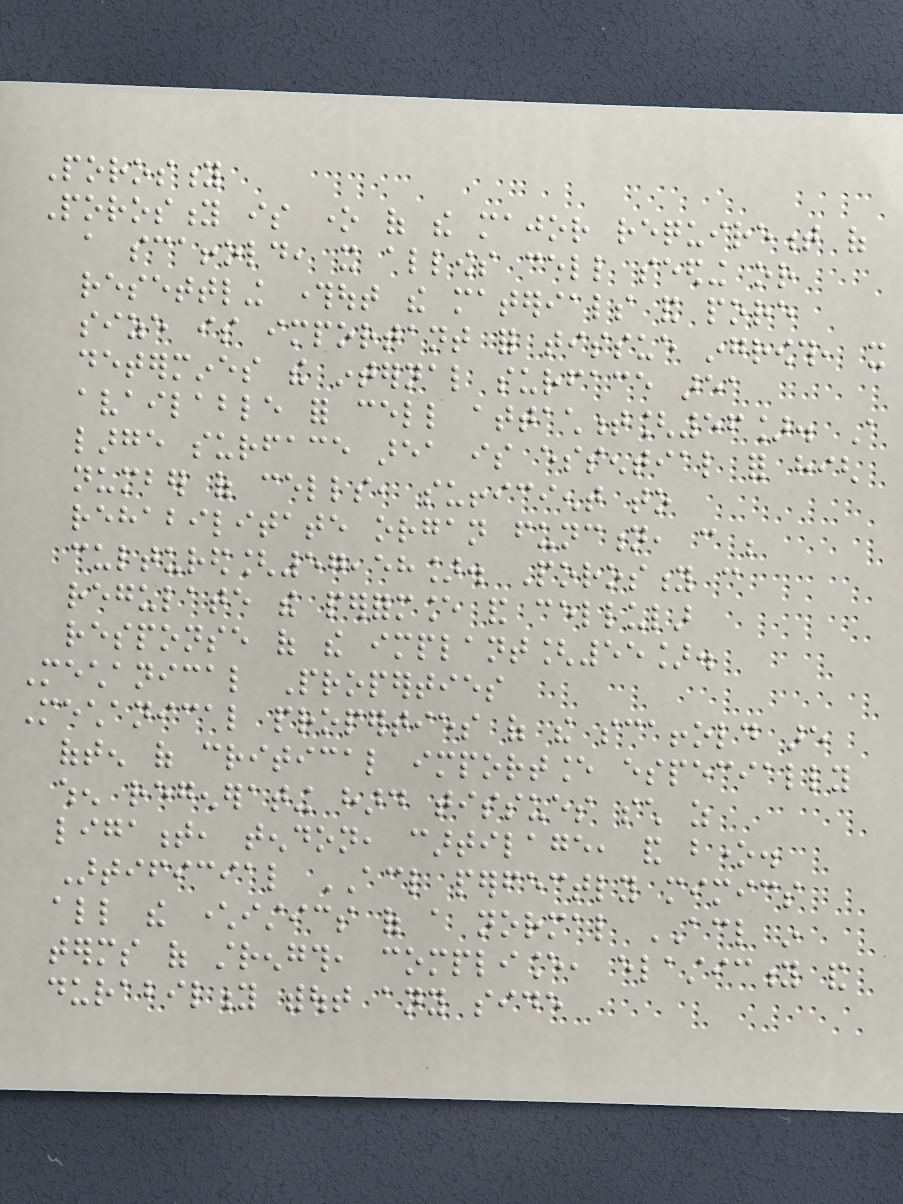Porosity
Porosity is one of the major requirement of
a scaffold, it allows cell seeding or
resettling throughout the materials and pore
size is important for tissue ingrowth, it
determines the internal surface area
available for cell attachment[56]. A
large surface area is essential for high
number of cells, sufficient to
rehabilitate organ function, can be
cultured[57,58]. Porosity can
regulate the performance and cellular
response of the implant[55].
Mechanical Properties
Mechanical properties of the scaffold are
often of critical importance especially
when regenerating hard tissues such as
ligament, tendon, cartilage, and bone.
Artificial ACL perfectly mimics
all the characteristics of a normal ACL in
terms of strength, compliance, elasticity and
durability without any side
